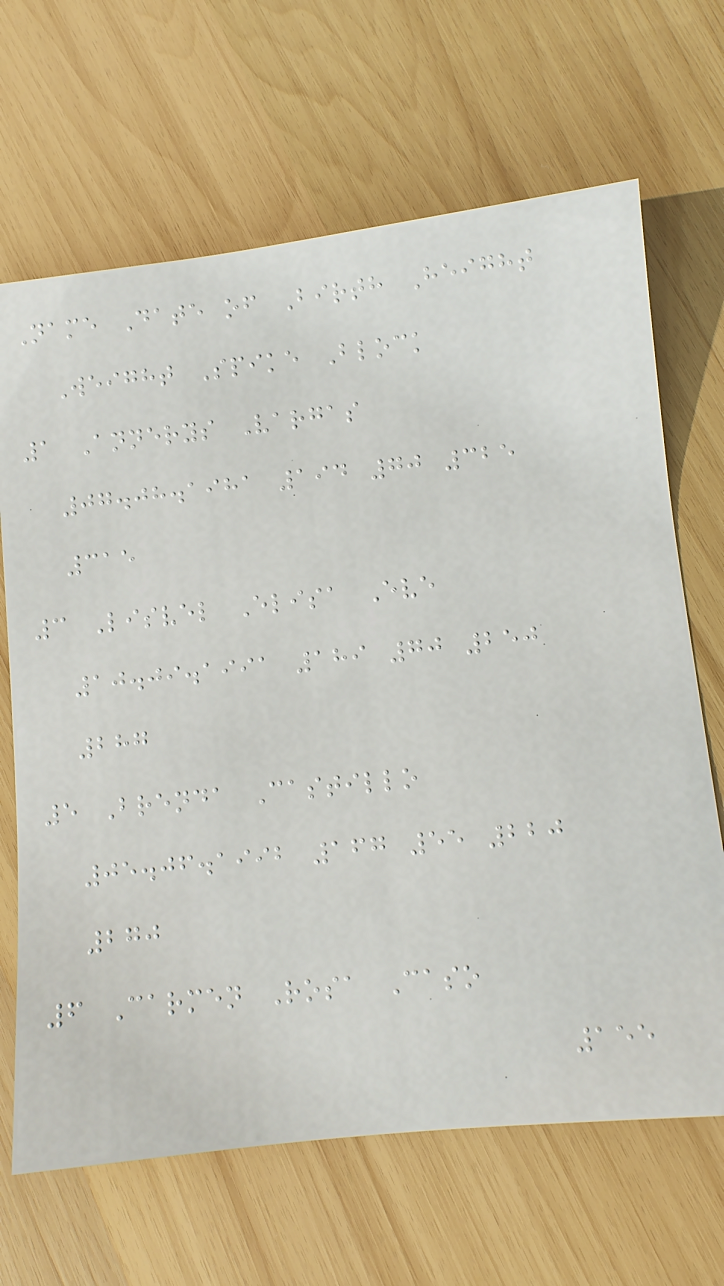Name Date of Birth Height
Weight Spike Block
1 Annerys Vargas
07.08.1981 194 70 325
315
3 Lisvel Elisa Eve
10.09.1991 189 70 250
287
5 Brenda Castillo
05.06.1992 167 55 220
270
6 Carmen Rosa Caso
155
